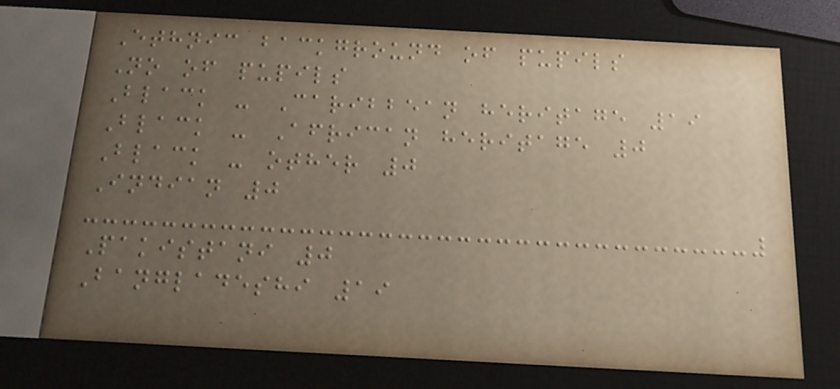Ethnic background of pupils
No of pupils
Black - Caribbean heritage 19
Black - African heritage 0
Black - other 0
Indian 0
Pakistani 0
Bangladeshi 19
